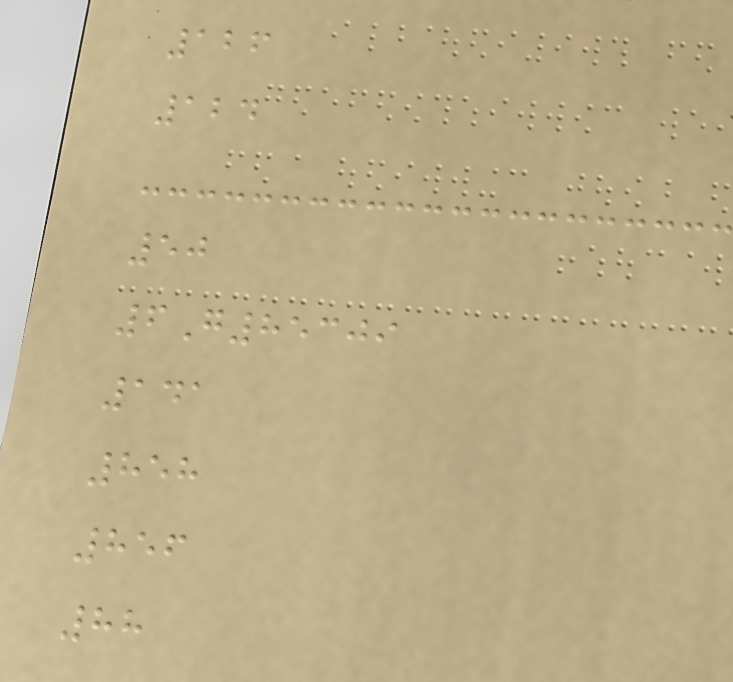126
124
50
6G85309
141
858
856
88
